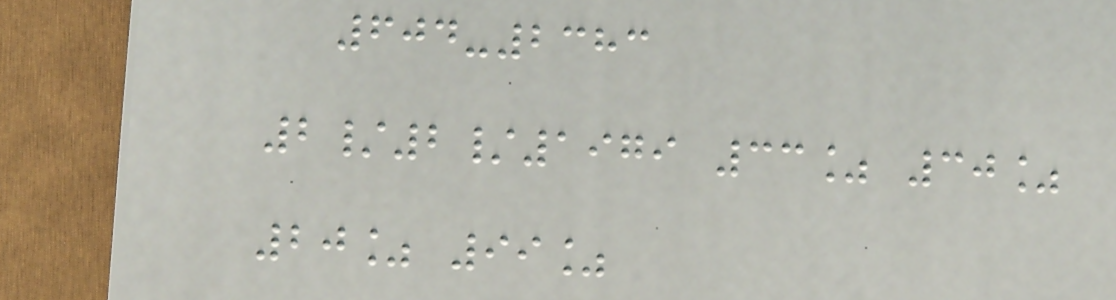604-2383
2/2/1979 33% 30%
20% 99%
